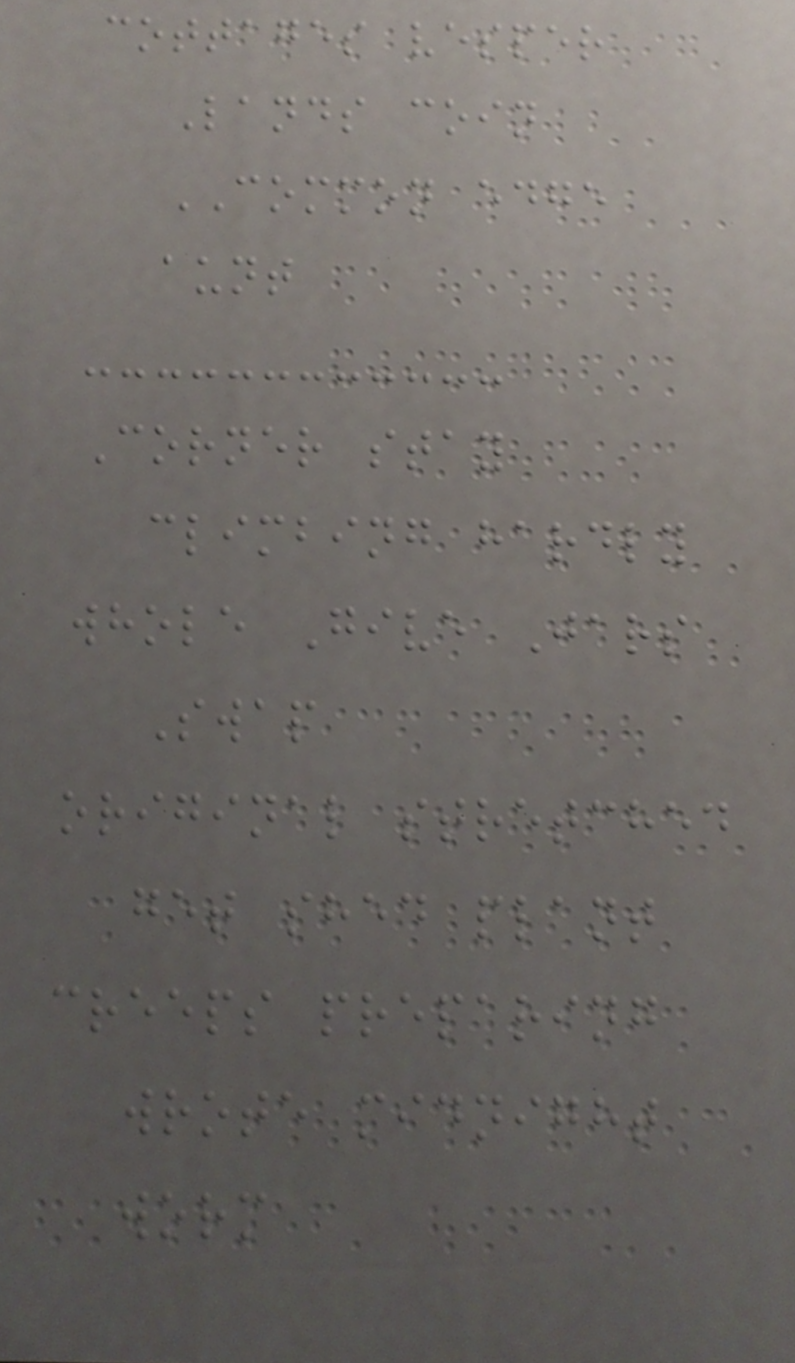cottages vesper
Lands coin
COMMON edge
aunt
Corner stay
climbing hardly
whole Give Jars
Swap
original stretched
get shed plant
creeps preparing
wrote midnight
worm
